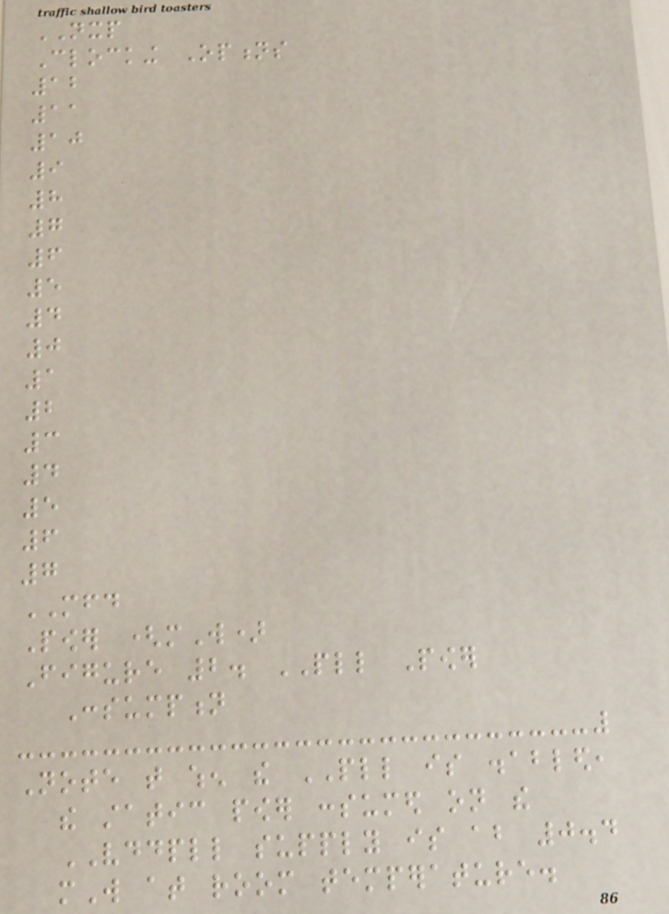NXP
Clocking Options
12
11
10
9
8
7
6
5
4
0
1
2
3
4
5
6
7
MFD
Power (mW)
Figure 2. PLL Power
Consumption
Note that when the PLL is disabled,
the static power consumed on the
VDDPLL supply is about 0.4
mW at room temperature.
